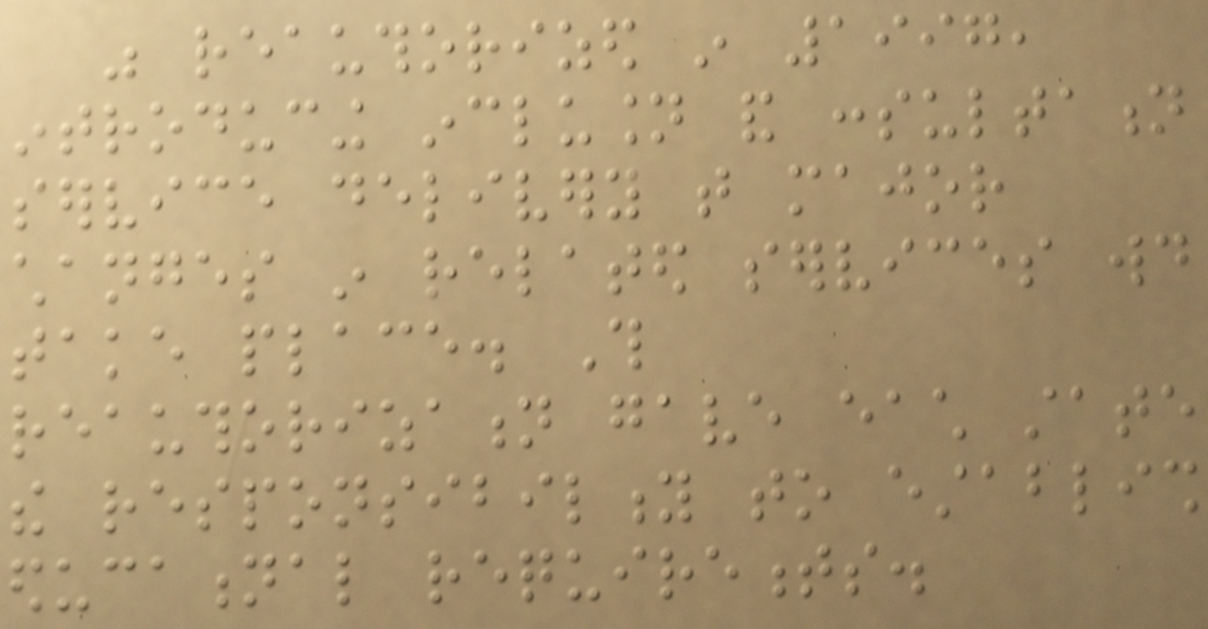was reauthorized in 1997,
introducing inclusion and consultation
service delivery that major
changes in related services would
take place. This
reauthorization gave each state
the responsibility to establish
educational requirements.
